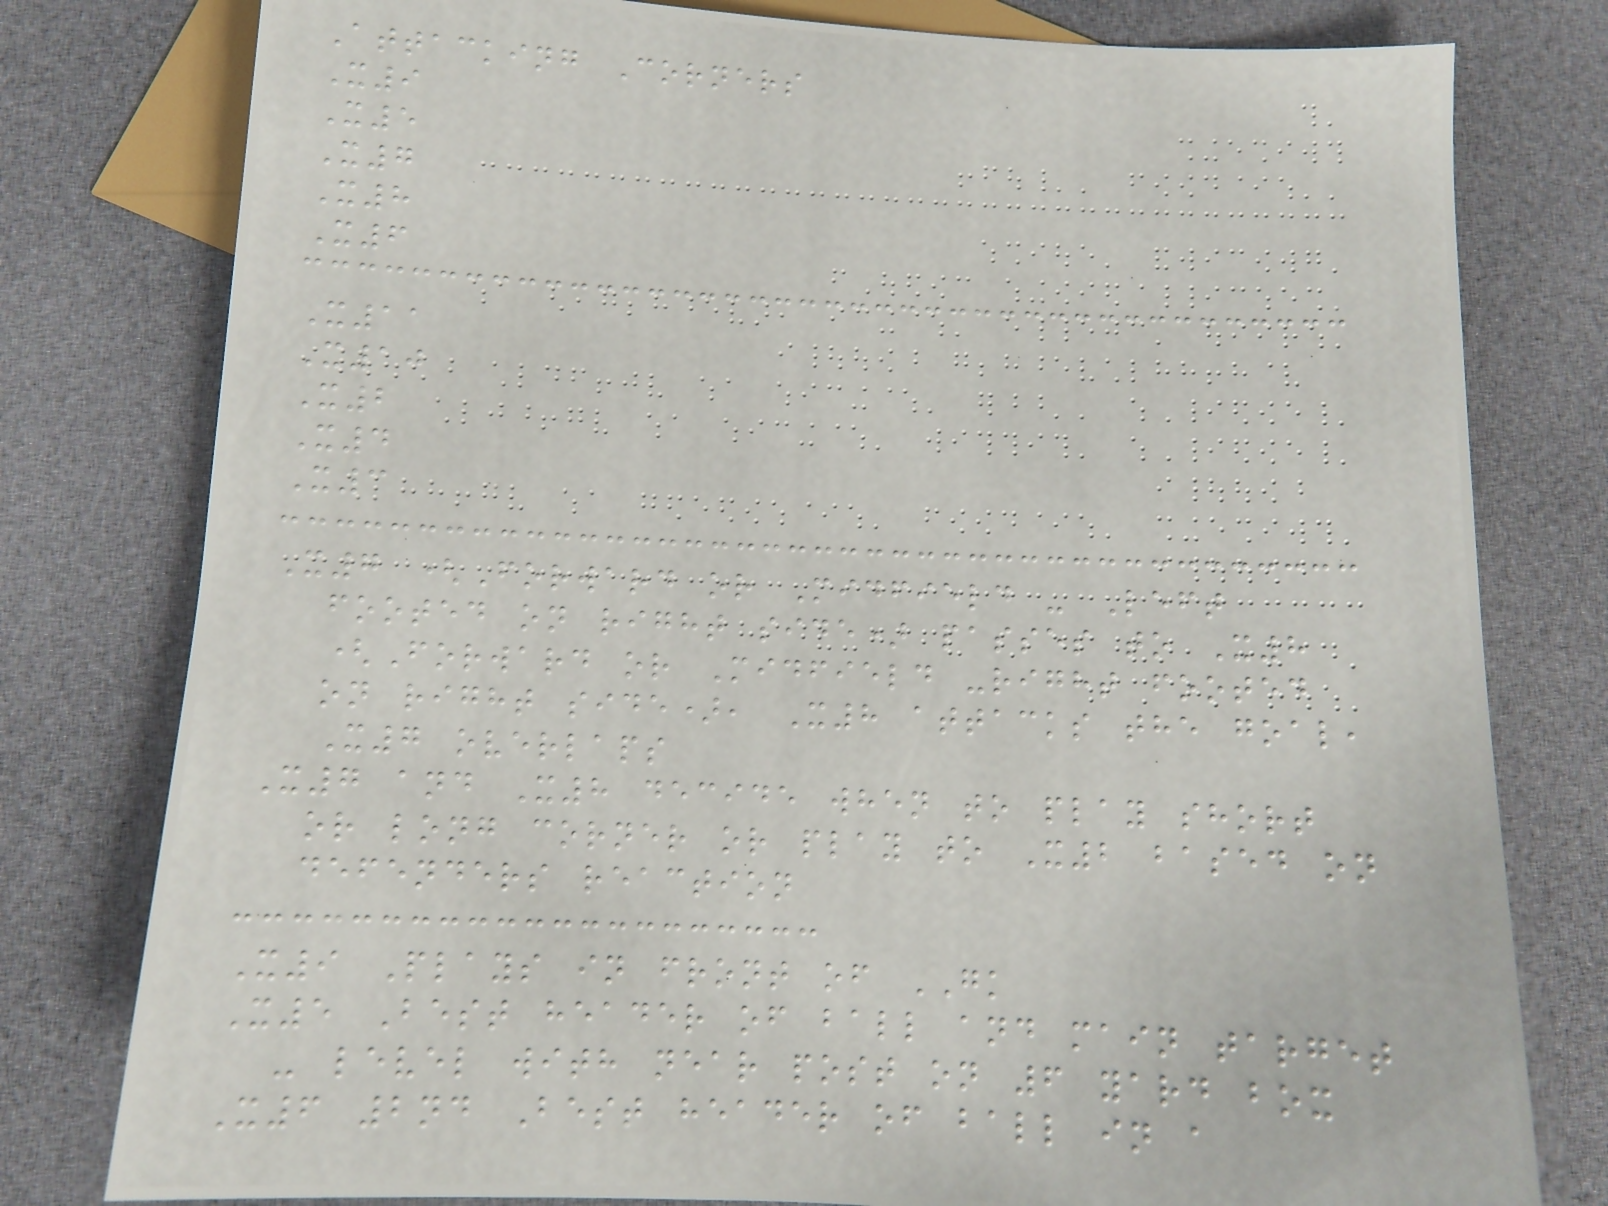Attacking Corners
X9
X5
X7
X8
X6
X11
X10
X2
X4
X3
X7 (Forward or Midfield - Left
footed on right side) passes to X8
(Forward or Midfield -right footed
on right side), X8 attacks the goal,
X7 overlaps
X7 and X8 decide when to play short
or long corner or play to X2 based on
defenders reaction
X9 Plays in front of GK
X5 Best header of ball and main target
- level with near post on 6 yard box
X6 2nd Best header of ball in a
